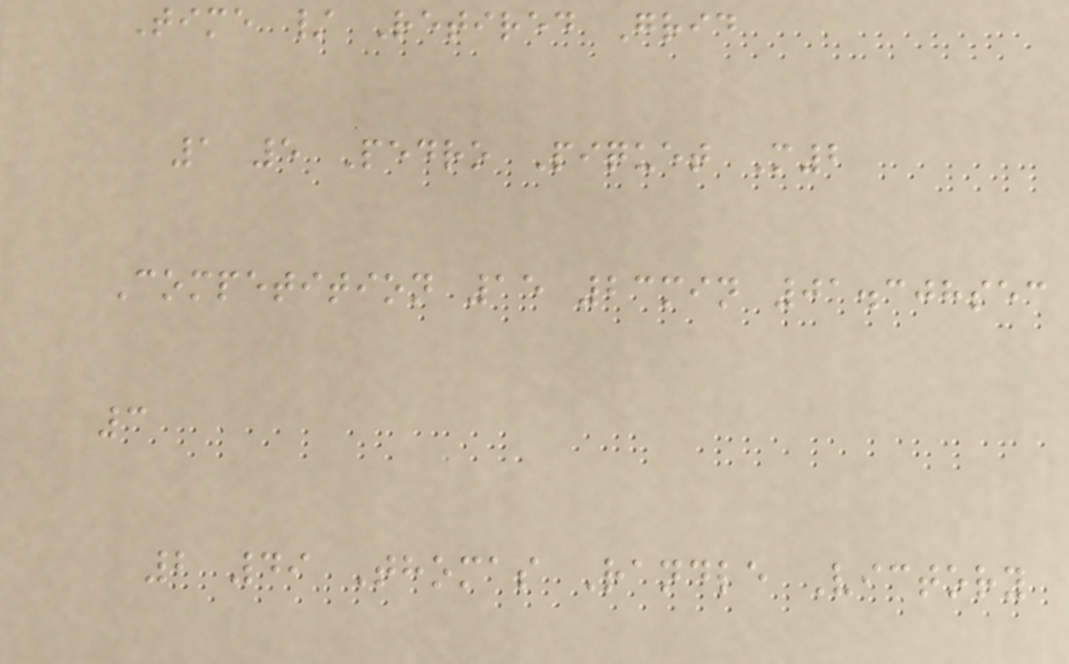Time / Retired Grid
1 5 Pedro Piquet M2
Competition 15 23min 01.308sec
3
2 49 Thomas Randle Victory
